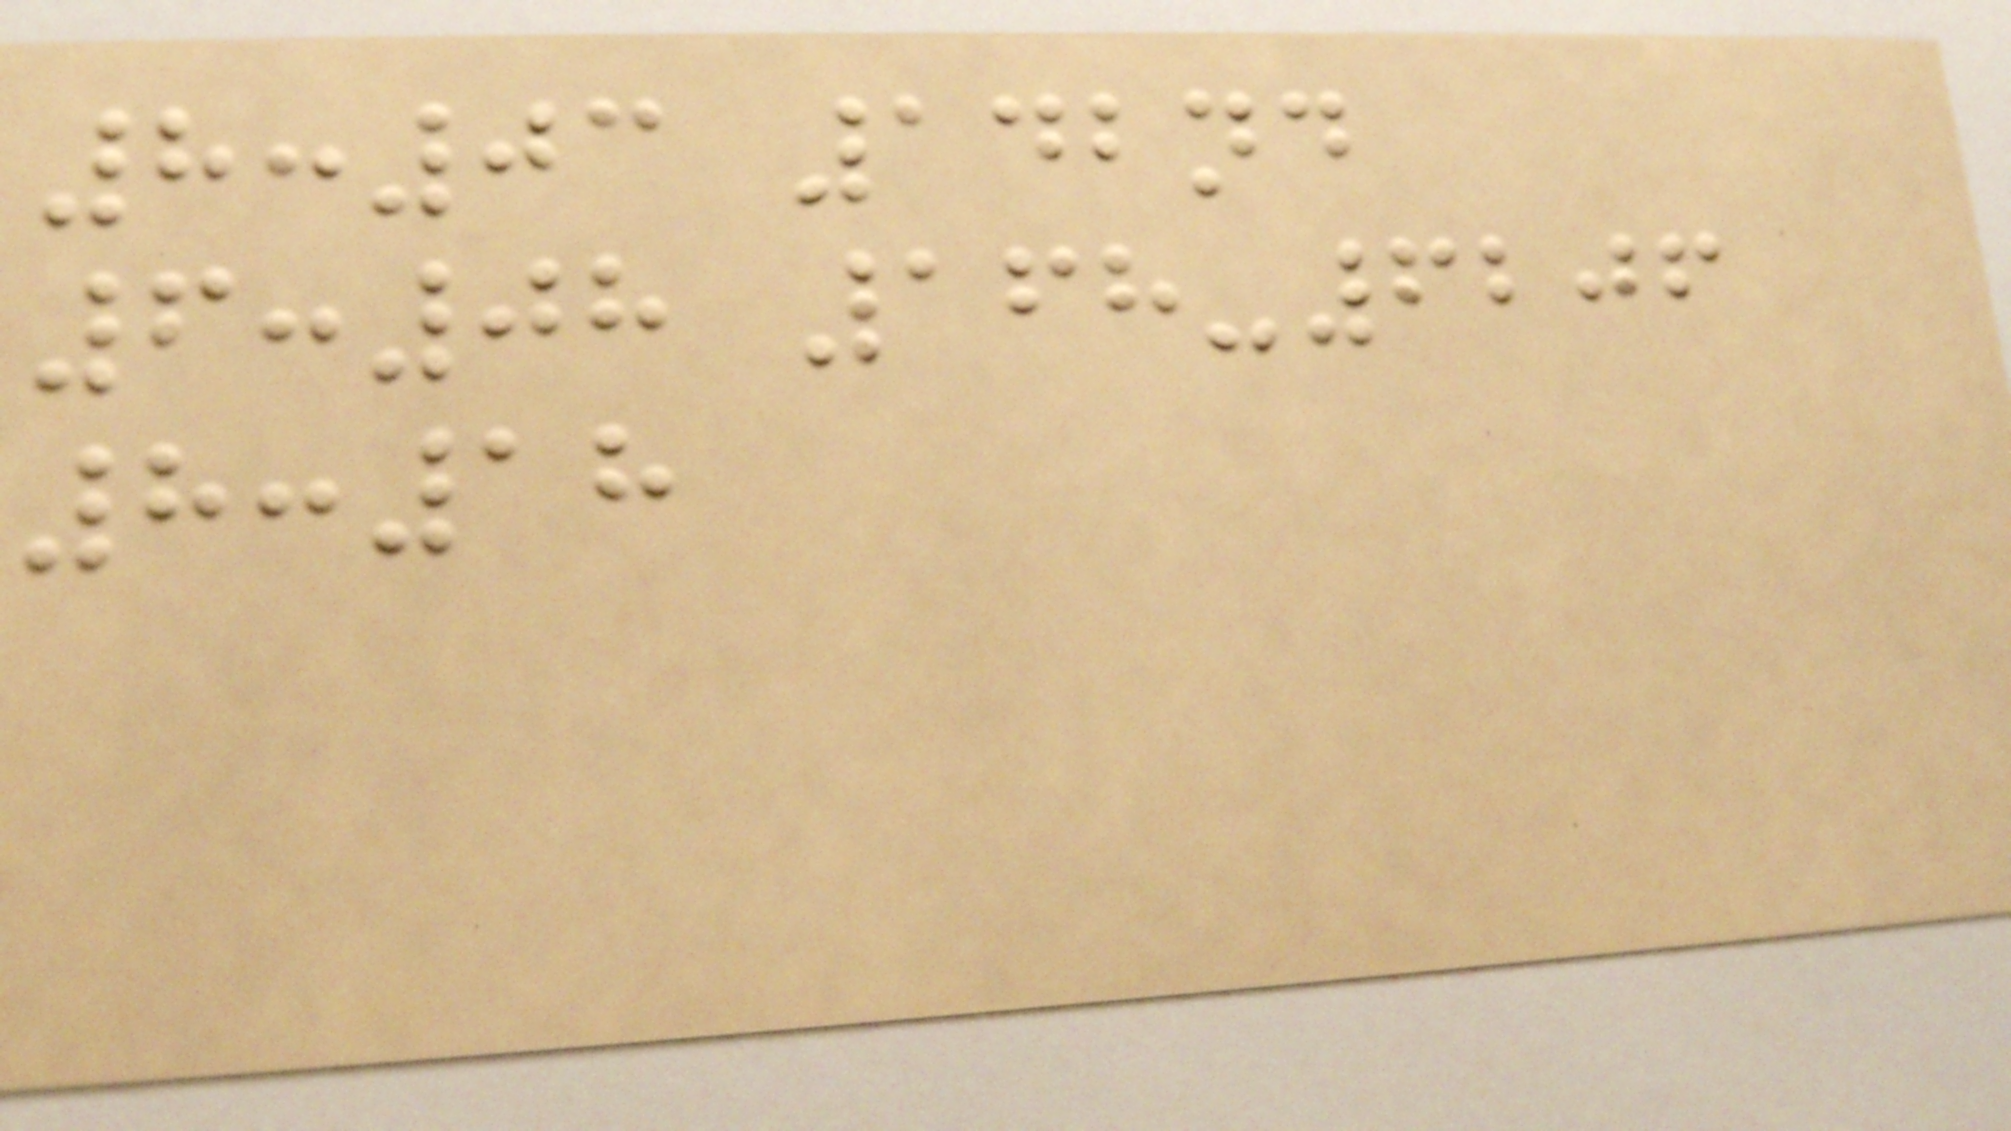8:03 142nd
6:08 168-6206
8:18
